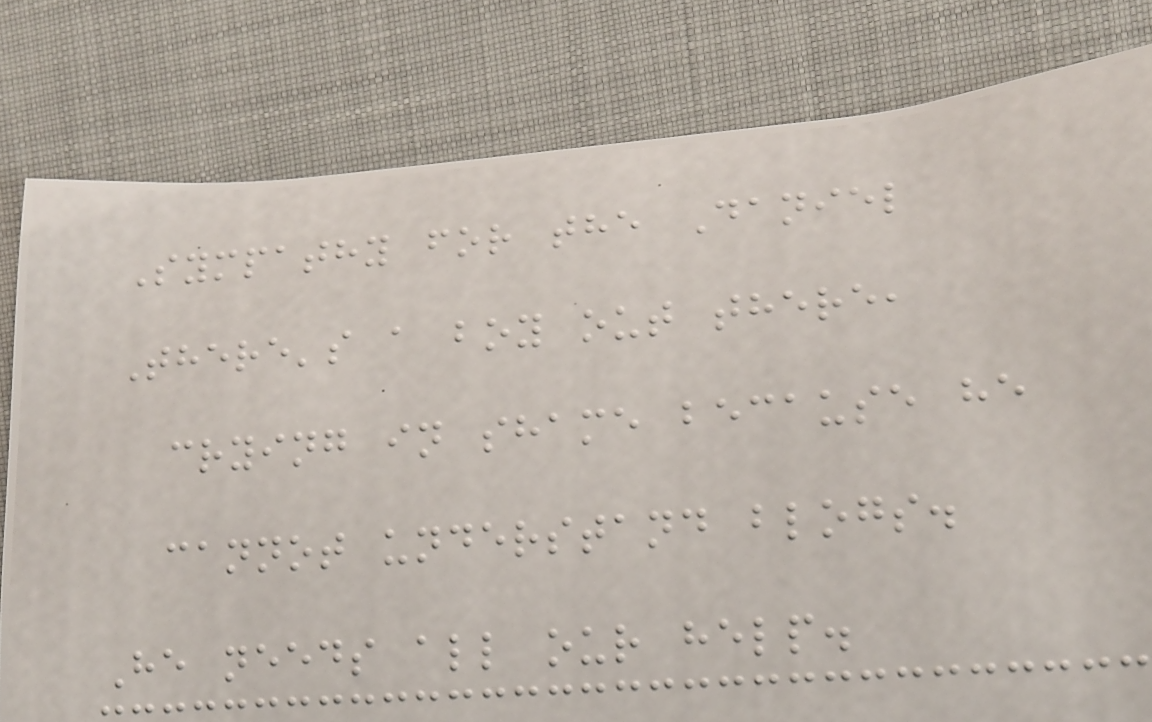Sympathy for the Daniel
There's a boy out there,
crying in shame because he
cannot understand blogs.
He needs all our help.
